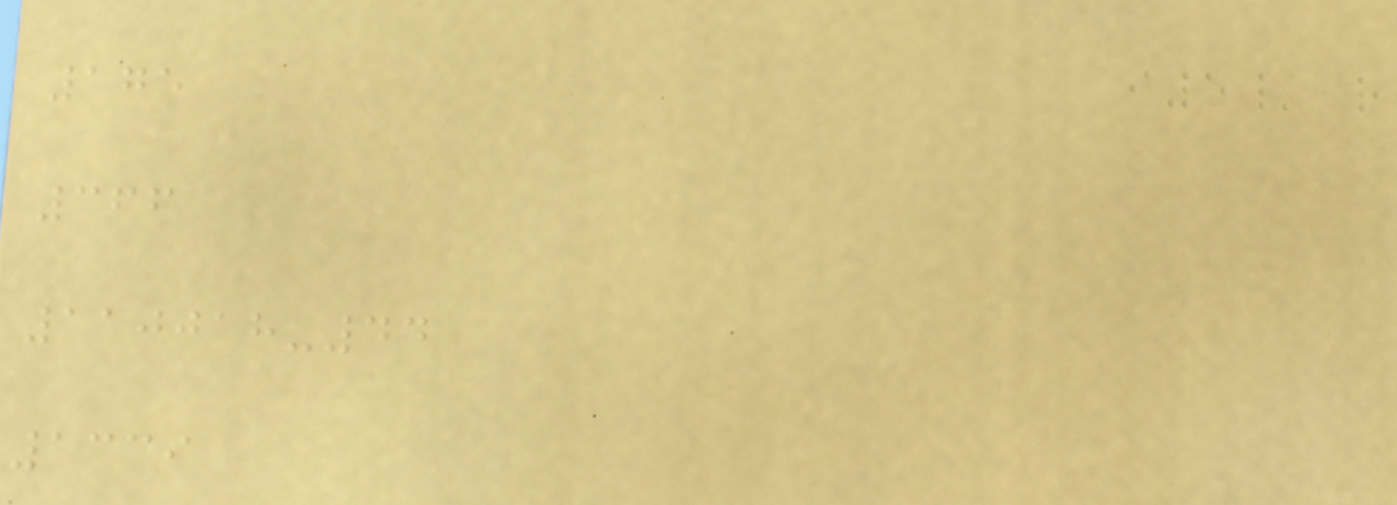175
366
110018-44
1339
